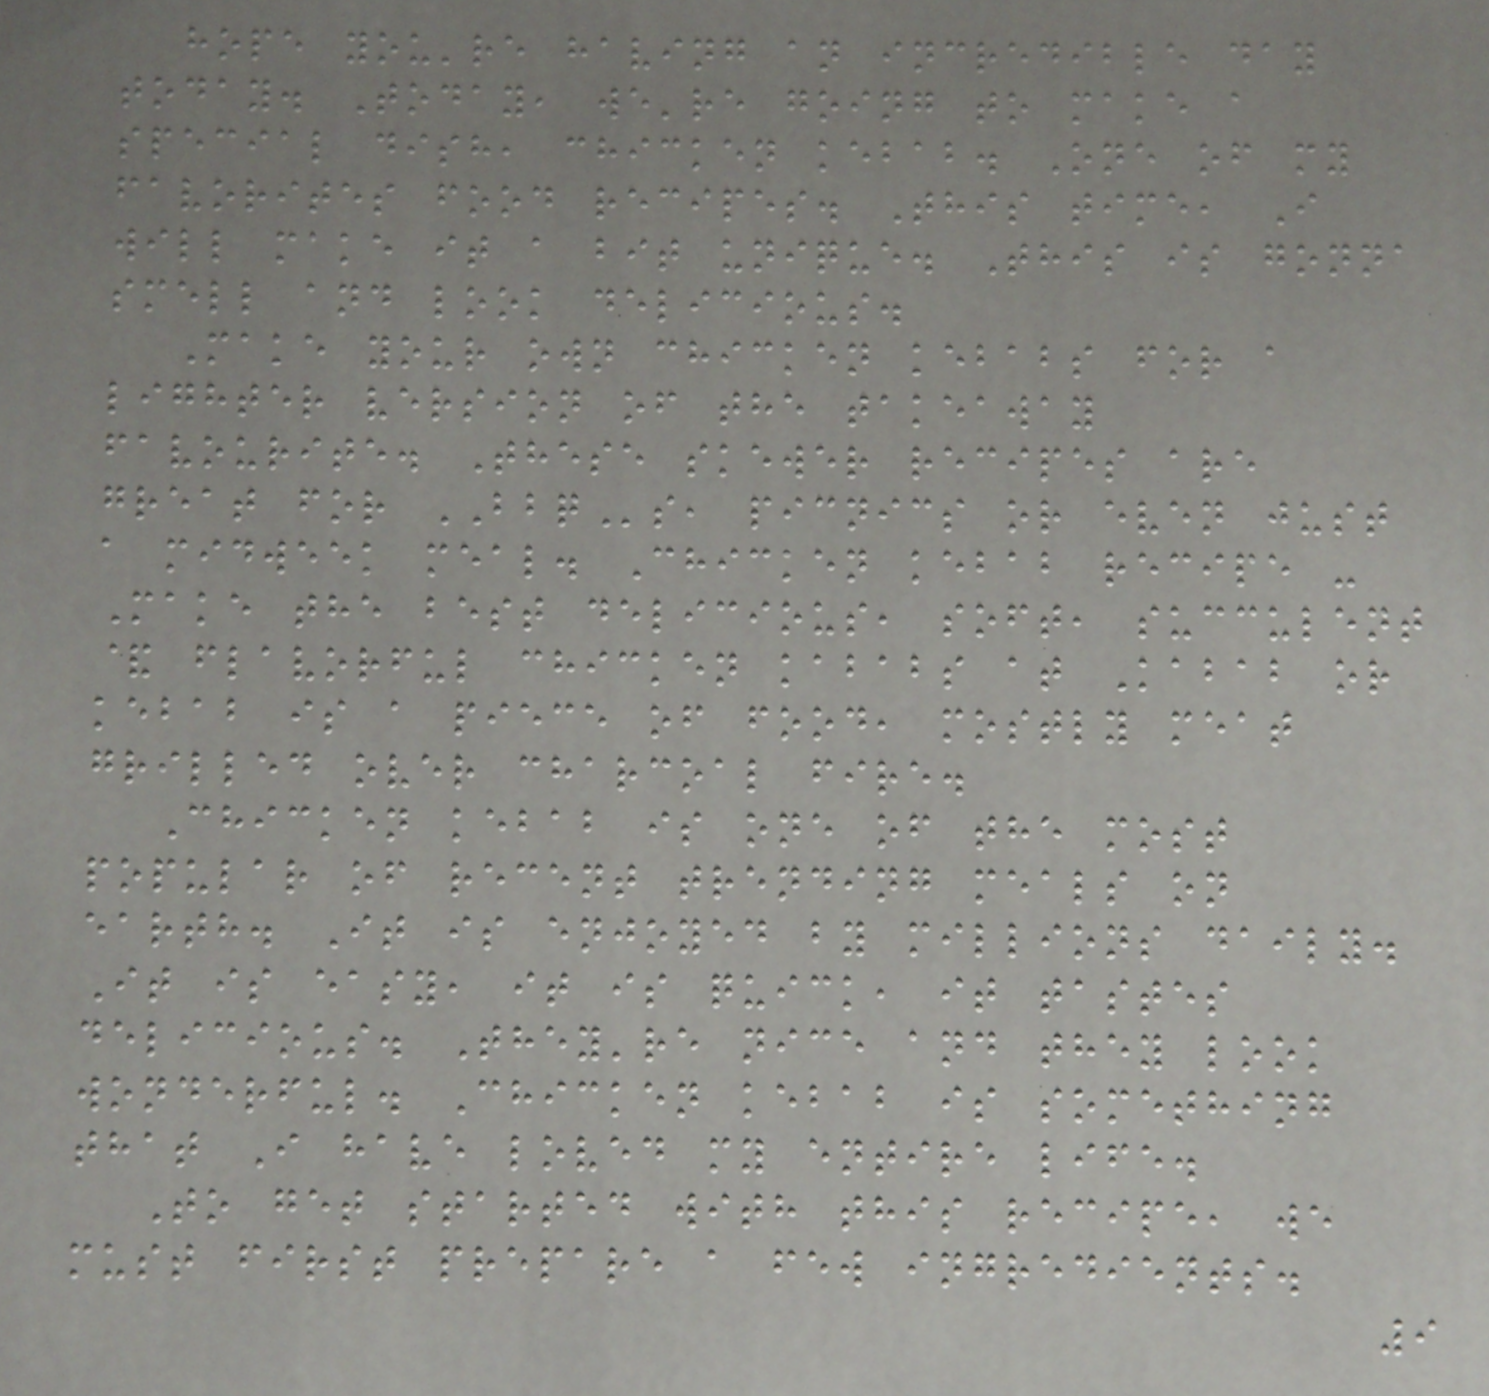hope you're having an incredible day
today. Today, we're going to make a
special dish, chicken kebab. One of my
favorites food recipes. This time, I
will make it a bit unique. This is gonna
smell and look delicious.
Make your own chicken kebabs for a
lighter version of the takeaway
favourite. These skewer recipes are
great for BBQs, picnics or even just
a midweek meal. Chicken kebab recipe -
Make the best delicious, soft, succulent
& flavorful chicken kababs at Kabab or
kebab is a piece of food, mostly meat
grilled over charcoal fire.
Chicken kebab is one of the most
popular of recent trending meals on
earth. It is enjoyed by millions daily.
It is easy, it is quick, it tastes
delicious. They're nice and they look
wonderful. Chicken kebab is something
that I have loved my entire life.
To get started with this recipe, we
must first prepare a few ingredients.
9
